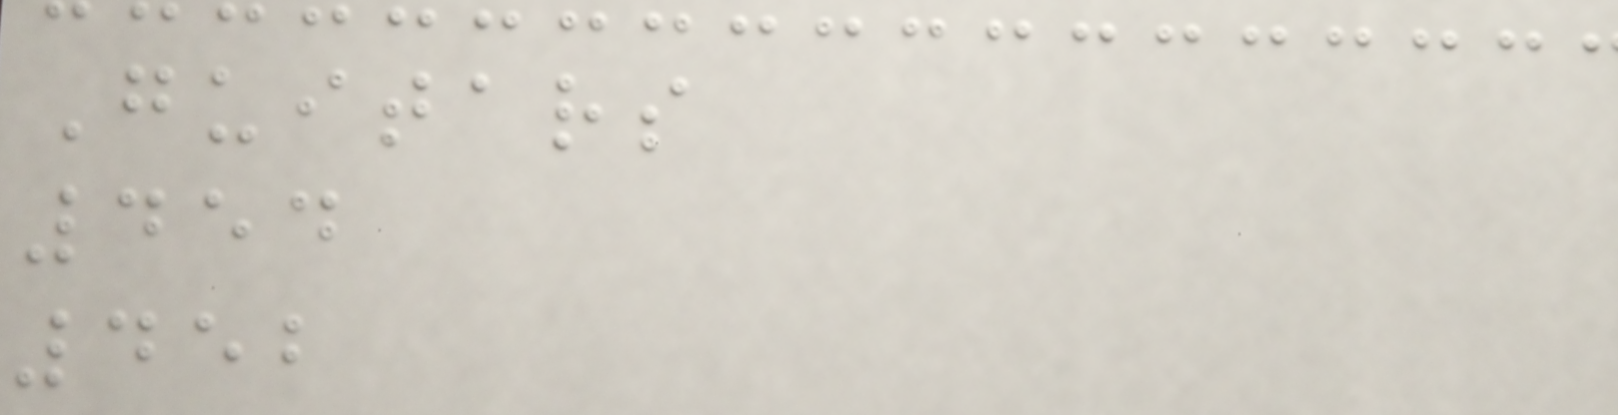Guitars
454
452
